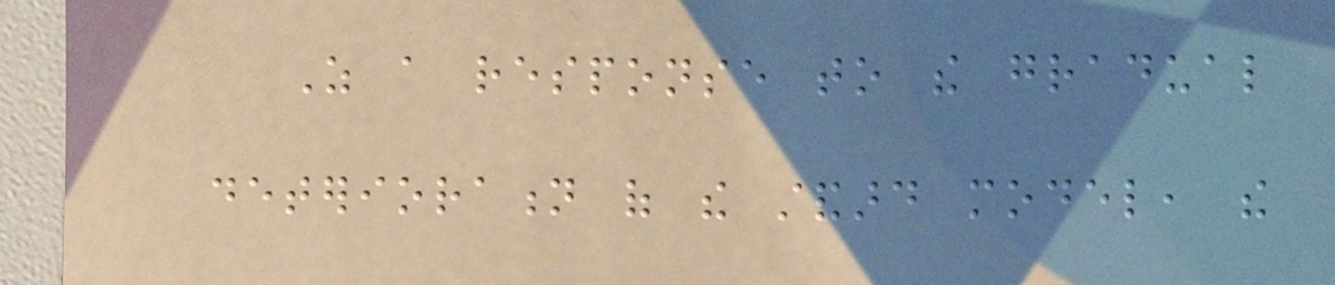As a response to the gradual
deterioration of the standard model, the
